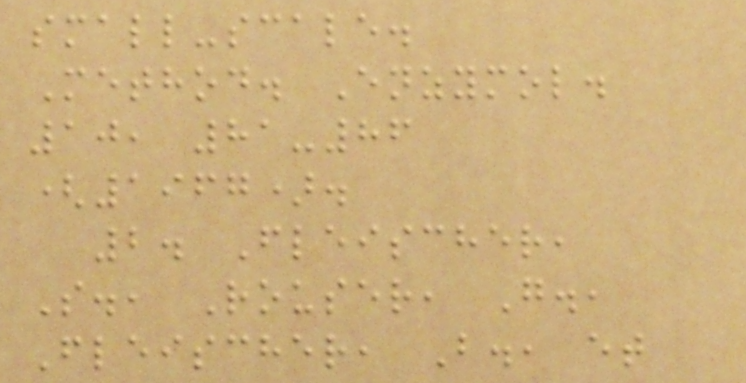small-scale.
Method. Enzymol.
10, 81-86
(1967).
2. Fleischer,
S., Rouser, G.,
Fleischer, B., et
